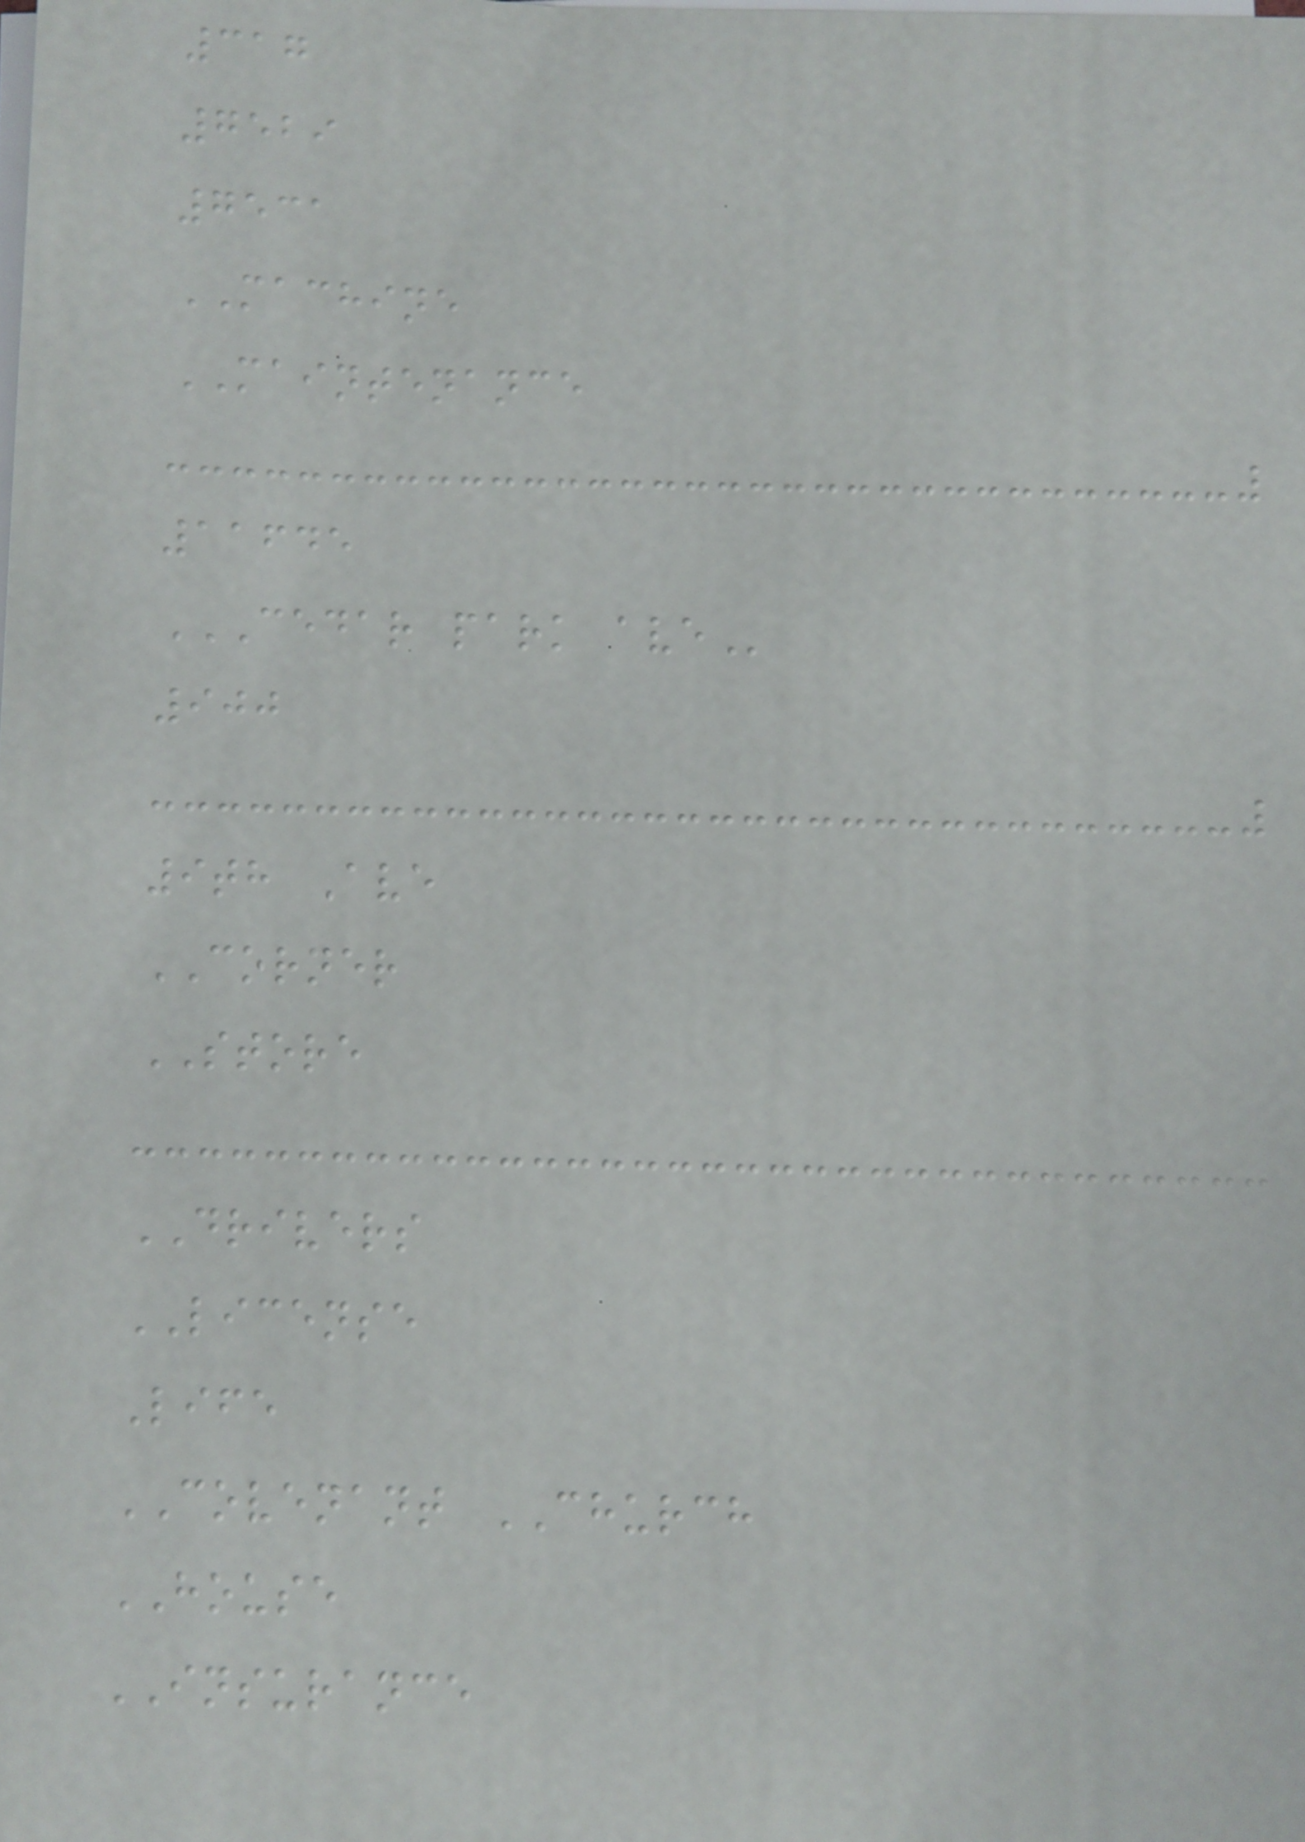317
7529
7531
MACHINE
MAINTENANCE
11645
CEDAR PARK AVE
900
9th Ave
CORNER
STORE
DRIVERS
LICENSE
Life
COVENANT CHURCH
HOUSE
INSURANCE
